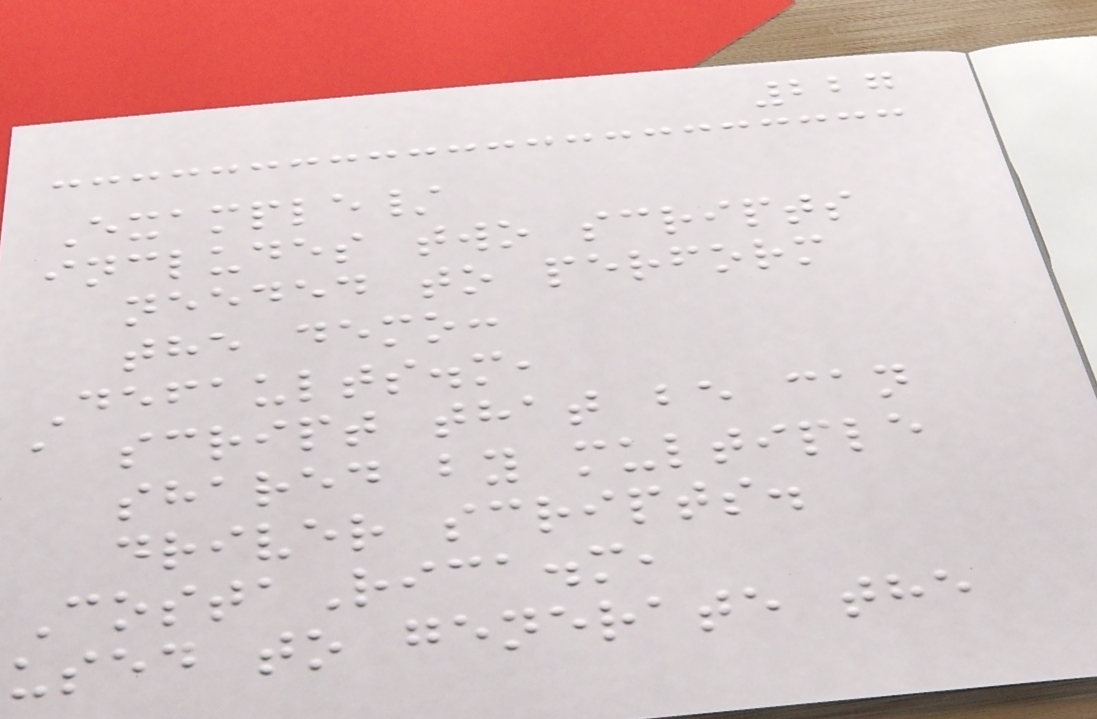227
Example/
includes two scripts
needed to perform
the demo:
Defaults.m,
a script that be can
shared by multiple
driver scripts.
CostaRica.m,
used to generate the
